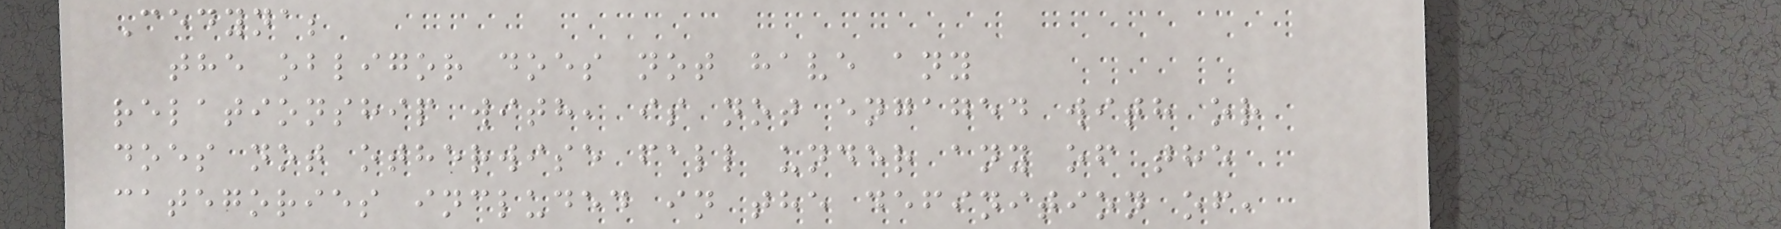Cedyna;
the obligor does not have any
relationship with, is not engaged with or
does not otherwise fall under any of the
categories included in the definition of,
